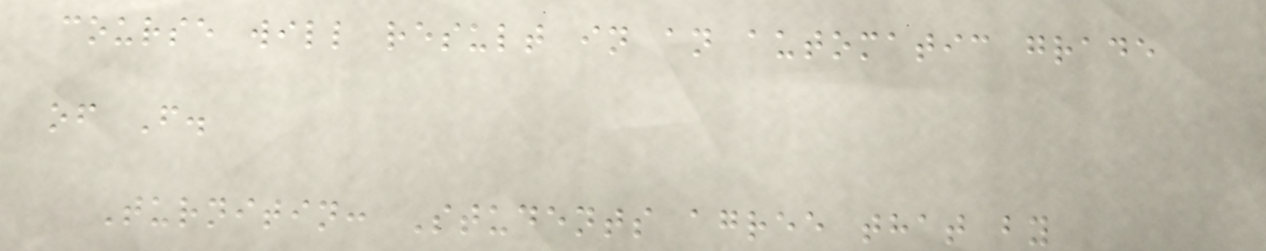course will result in an automatic grade
of F.
Turnitin: Students agree that by
